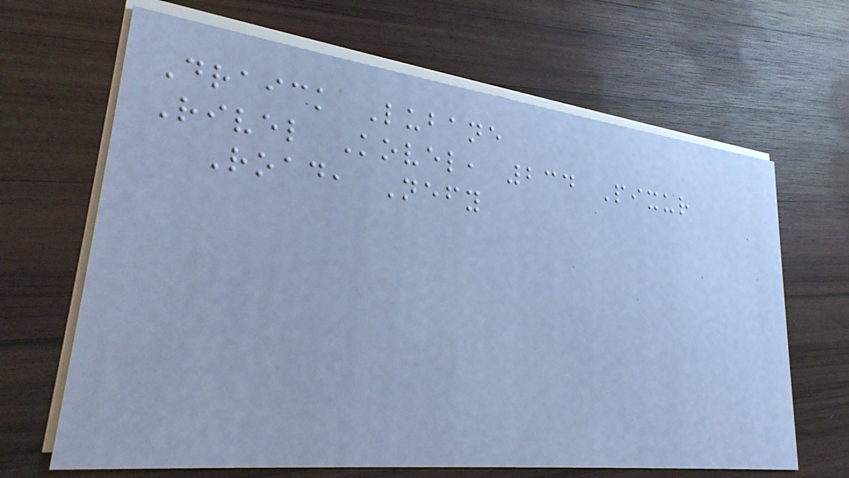Draick Lubane
Rivel Kovel, 234 Pixur
Road, Nefy
